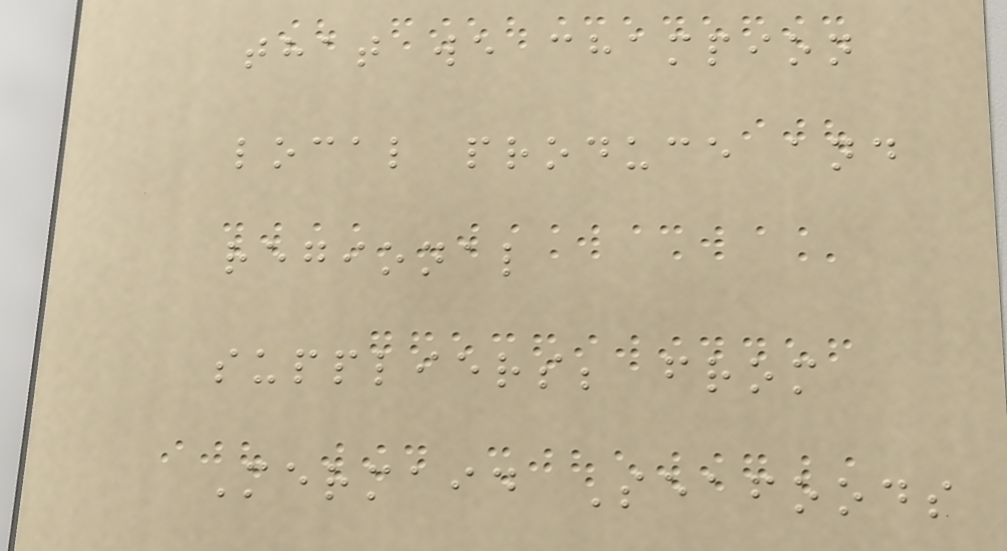that we champion
local produce and
regional
suppliers; from
Mermaid Seafoods
